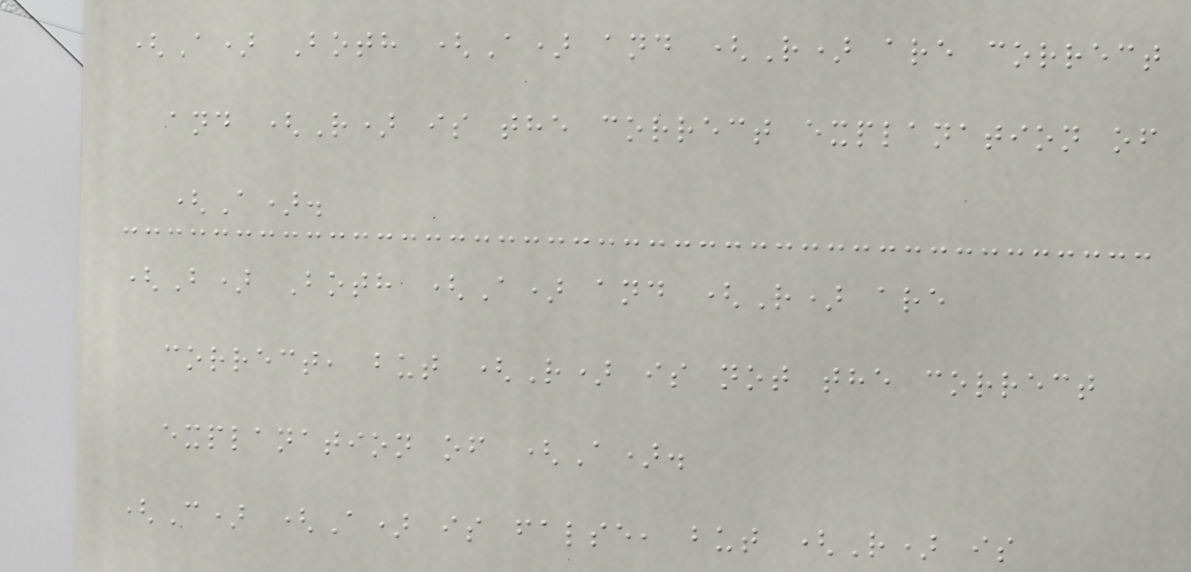(A) Both (A) and (R) are correct
and (R) is the correct explanation of
(A).
(B) Both (A) and (R) are
correct, but (R) is not the correct
explanation of (A).
(C) (A) is false, but (R) is
